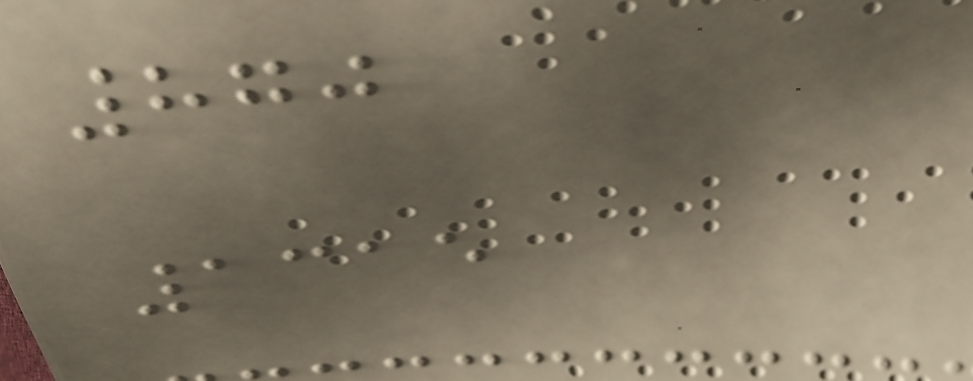870
1315
